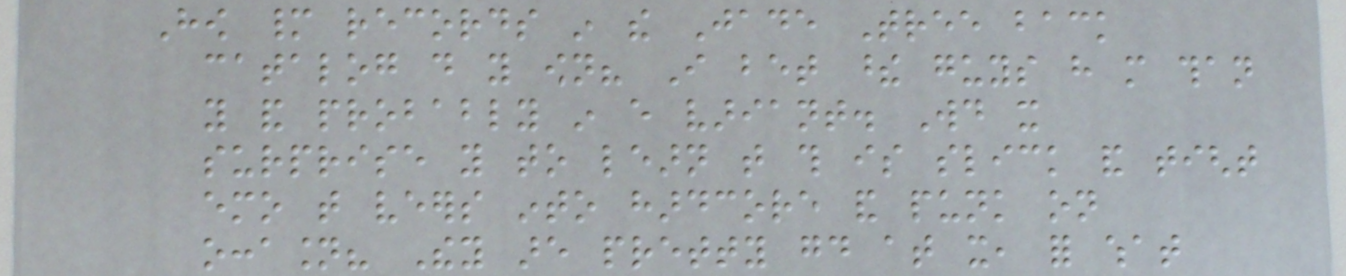How many records in the Jade Tree back
catalog do you own? I bet these guys have more than
you and probably in every variant. Would it
surprise you to learn that this is slick and tight
emo that veers into hardcore and punk on
occasion? They are pretty good at it, for what
